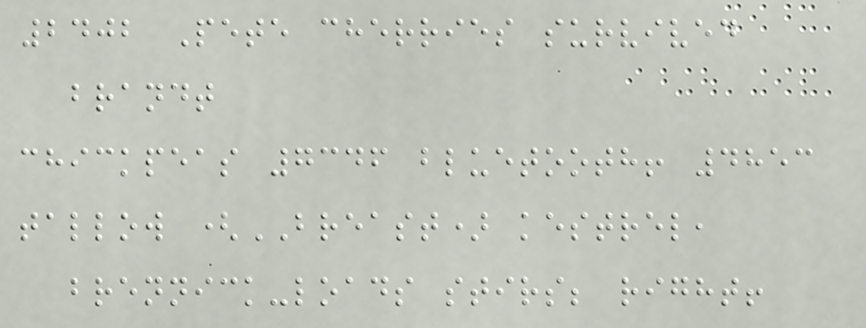2402 Pete cherries survived
brandt
chickpeas 7346 bluetooth! 4853
tallow (BREAST) kestrel,
brennick-loads stirs; right!
